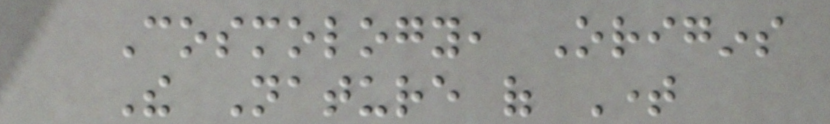Cosmology, Origins
The Nature of Time
